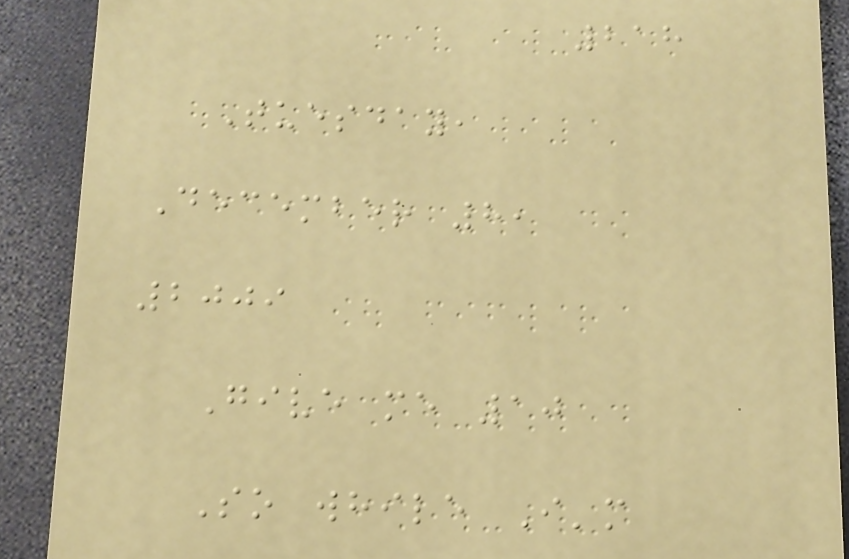218
Tuesday,
December 8,
2009
Give me 10
So while I'm
